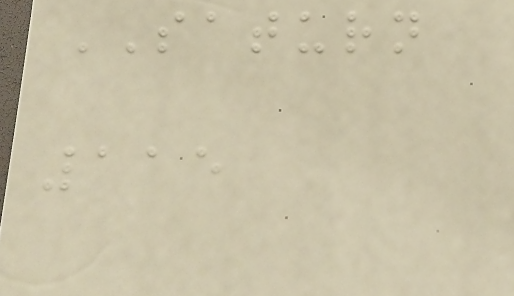SATURN
115
